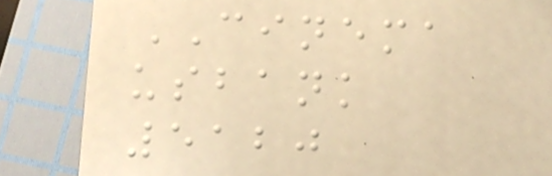CINEMA
usbank
5120
